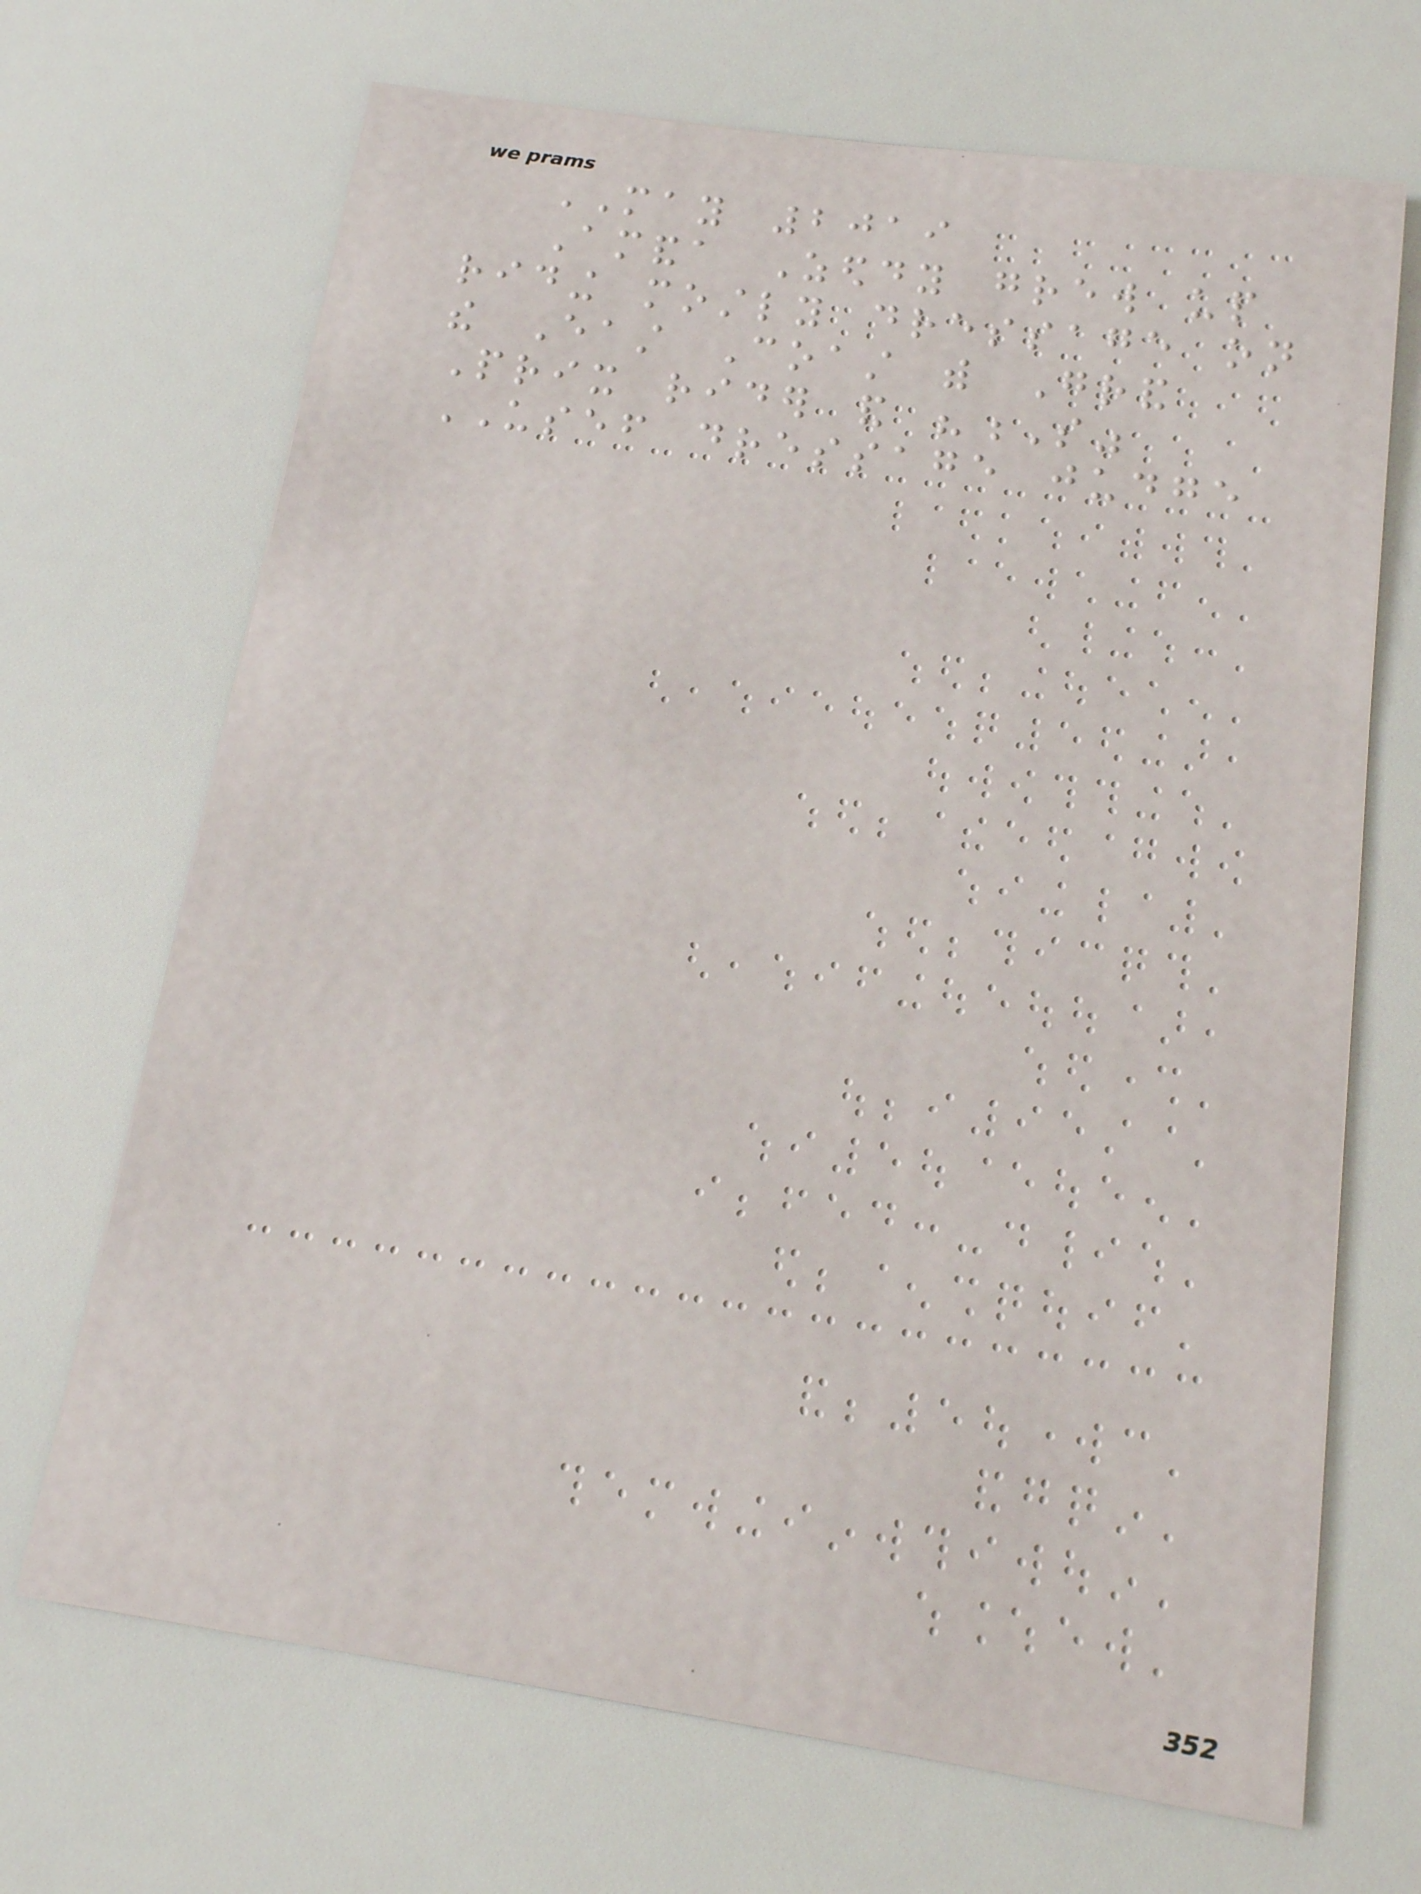MAY 2019
Amanda Zeddy grew up
riding mostly dressage on
the East Coast with Grand
Prix rider and "S"
USEF dressage judge
